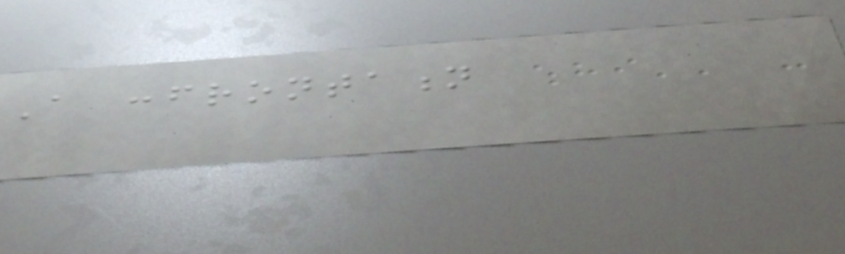A confrontation
